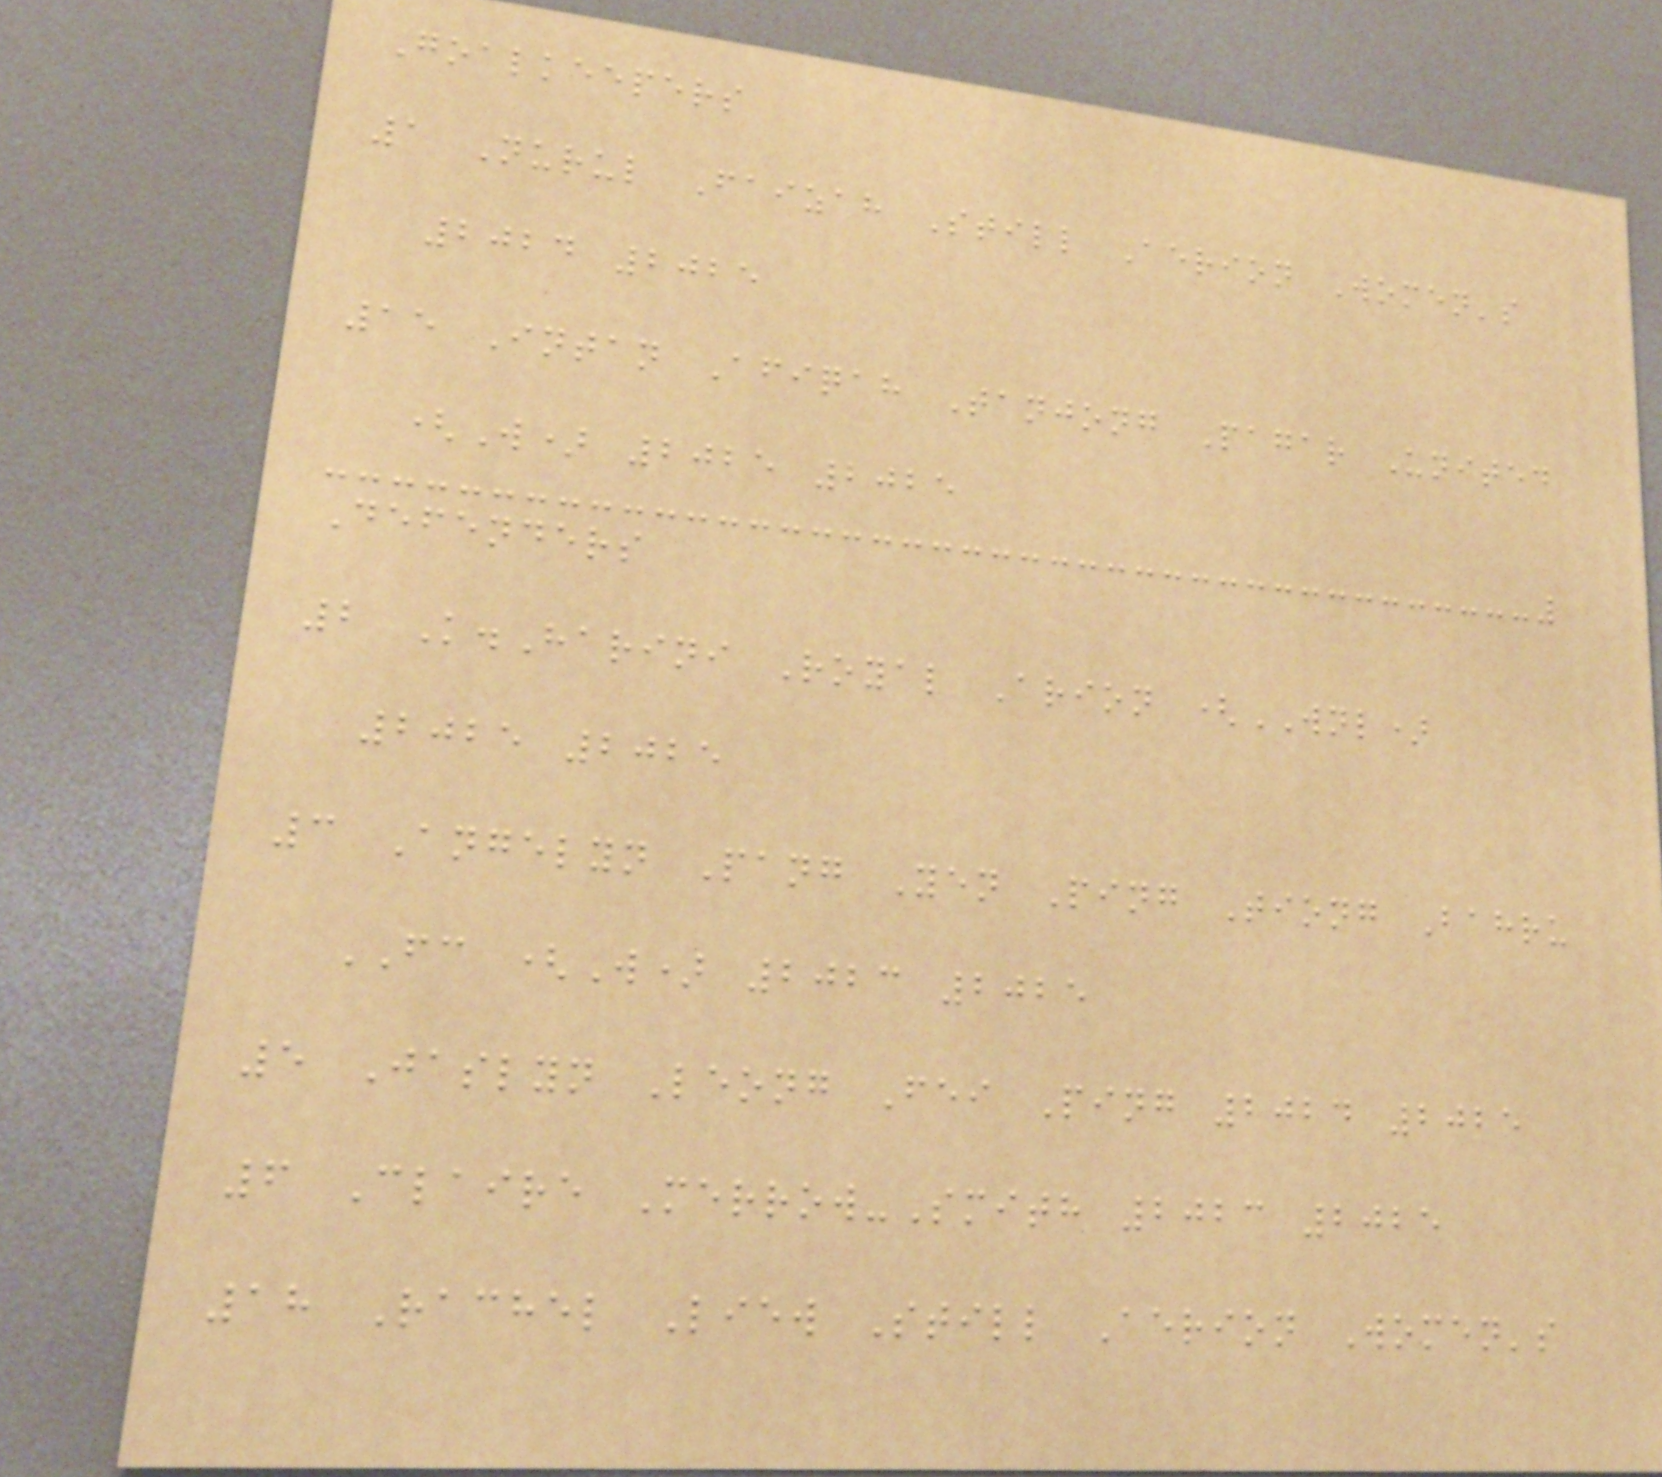Goalkeepers
1 Nurul Faizah Still Aerion Women's
2024 2025
15 Intan Afiqah Tanjong Pagar United
(W) 2025 2025
Defenders
2 K.Harini Royal Arion (WNL)
2025 2025
3 Angelyn Pang Yen Ping Tiong Bahru
FC (W) 2023 2025
5 Jaslyn Leong Fei Ping 2024 2025
6 Claire Merrow-Smith 2023 2025
18 Rachel Liew Still Aerion Women's
